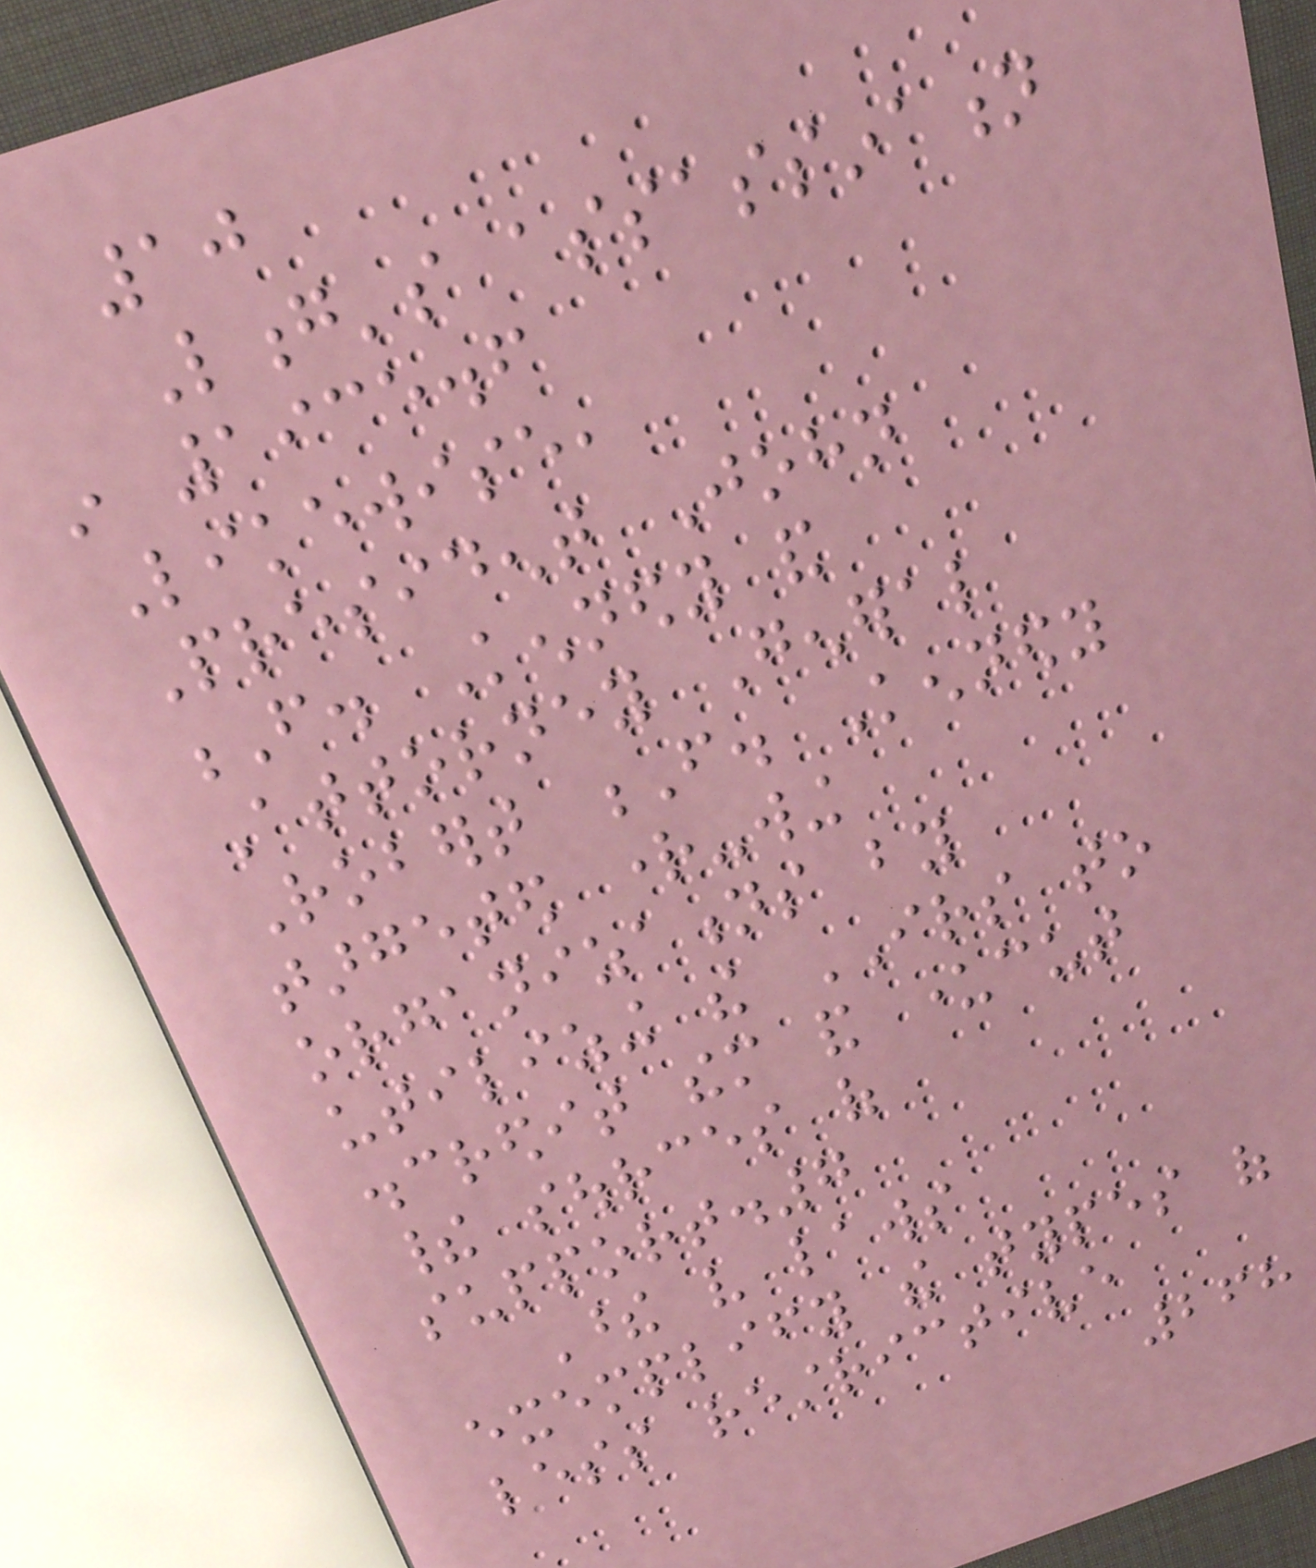10
Long's assassination
in 1935.6
Likewise,
President John
F. Kennedy and
Attorney General
Robert F. Kennedy
targeted right-wing
organizations by
utilizing the IRS to
discredit them and undercut
their sources of
support.7
These very laws
exemplify the types of
less restrictive
268
